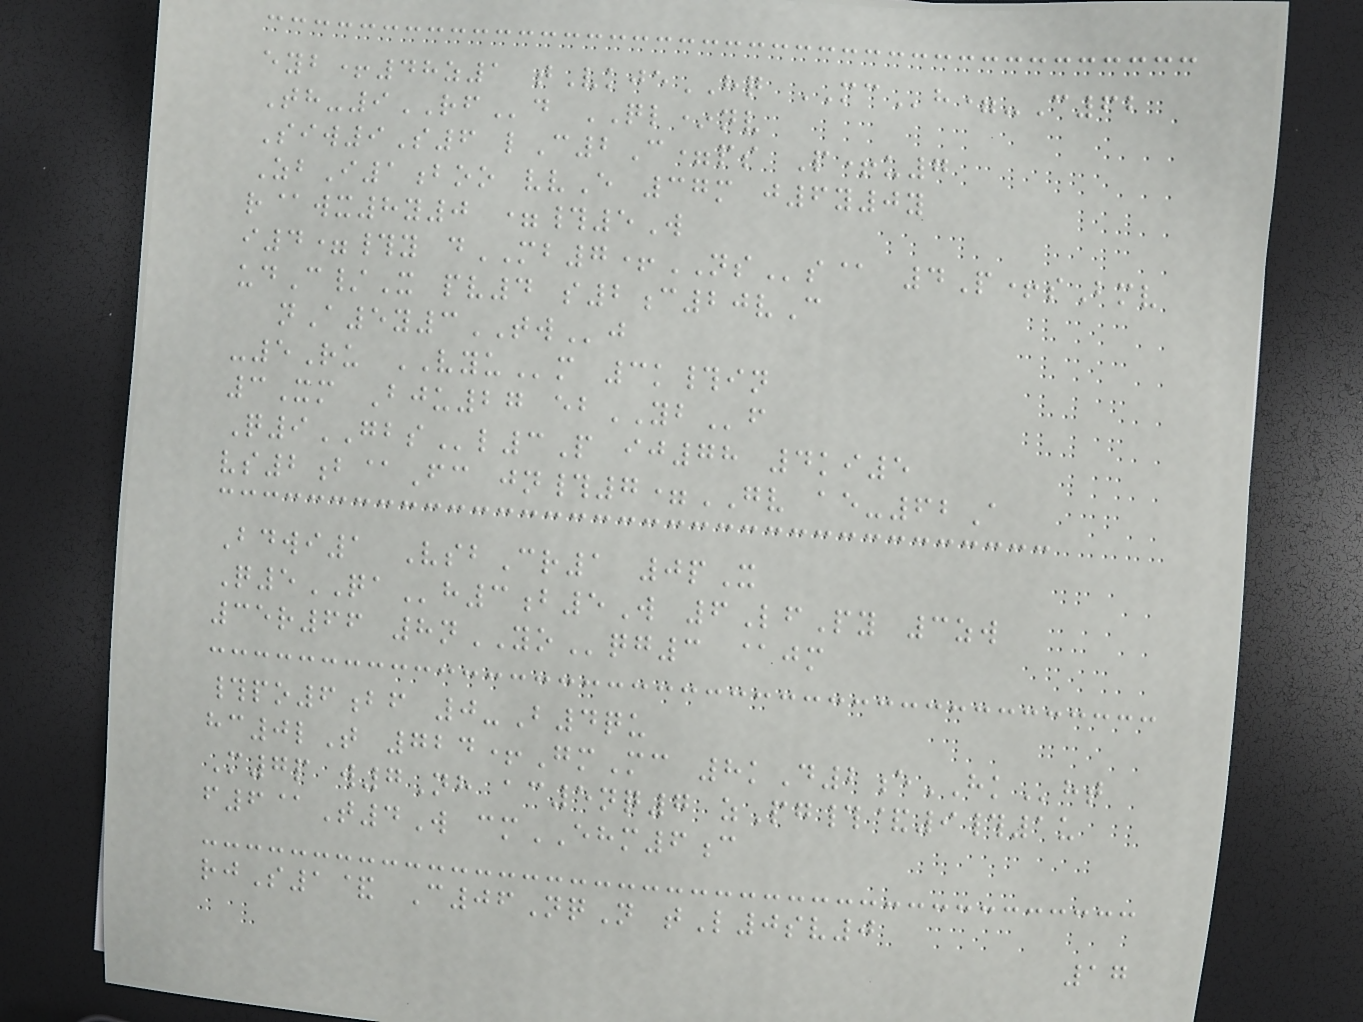eyb+48z1 tVkjeHQ MCh=-C62
Th-9RFd QL*nv
Siw9S6 lC2C=ps P+u7
ZbI1boo vvE 37m j6y0y
r@wx8y0 =#5W
i4=#y dMB7+NSs@ 4P+sBmv
udC/X pv4 s2c20vC
nA5y3TWj
-5Ru VYUm 3k#in
3Xm Bju27 ebYBf
Q9GBSl3P ij78 4ki5
vs2b@Fc jn#7=GV ae-62A
Bdwi1 VsbCr1 0pX
Q5QAh3b5W 6LfPy 3zw
35r66 8nYOqg3 @jm
#po6bf 0-B4qu
hc0lT 724+GmMc 8kD2eHKht
M7p w7Nh ac5nq7 zPg#&9#1u
f6@T4W cmEHM6c
rjS1& C06NqN tL0sv0
17
